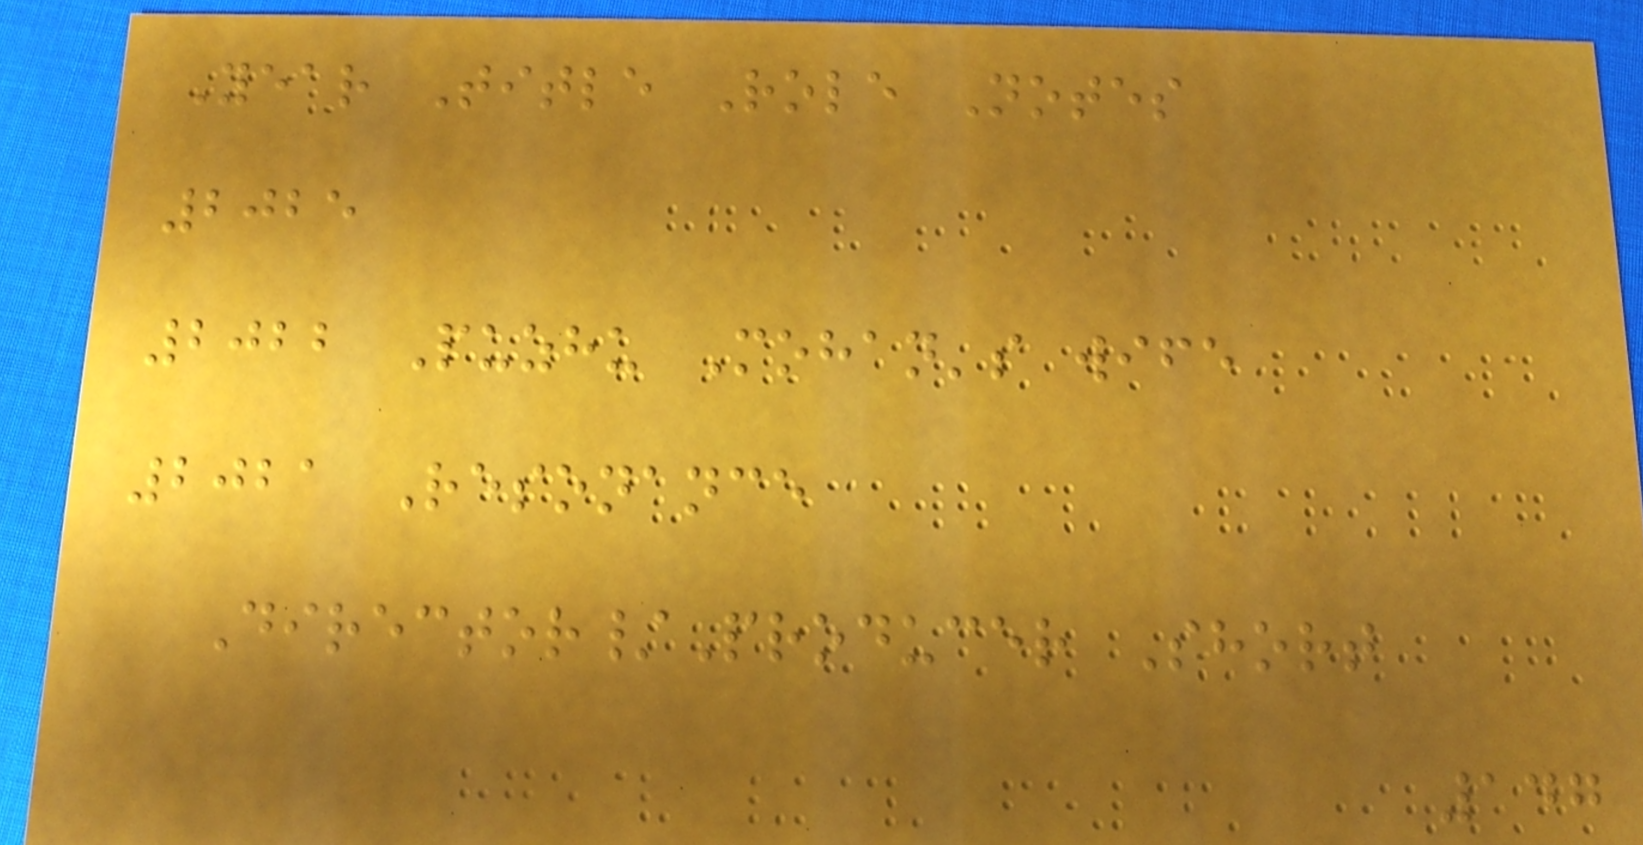Year Title Role Notes
2025
2022 Puzhu Mohan's wife
2021 Resonance
Director/Producer Short
147
